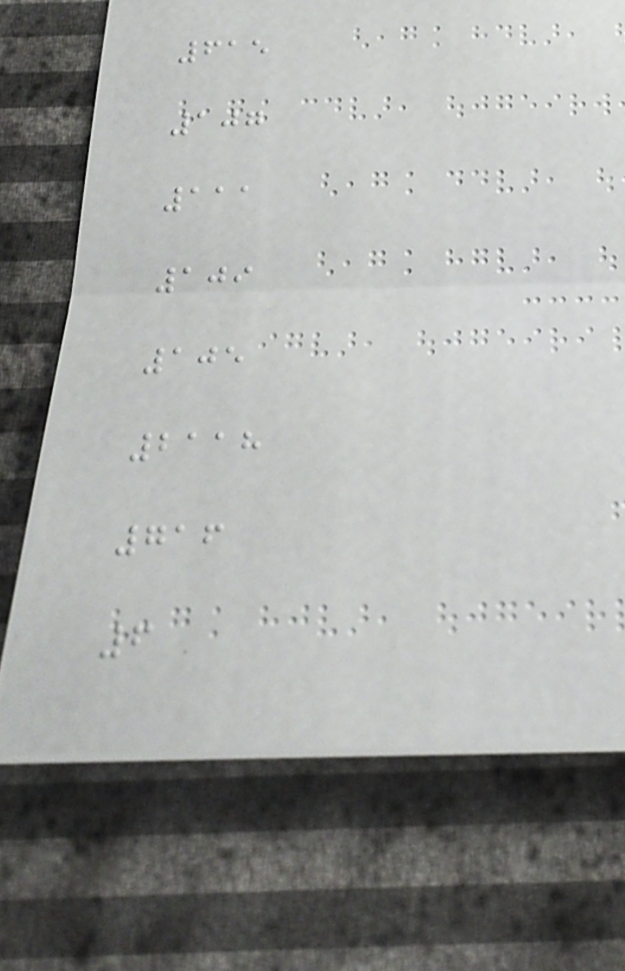615
107
111
109
105
2118
716
6
